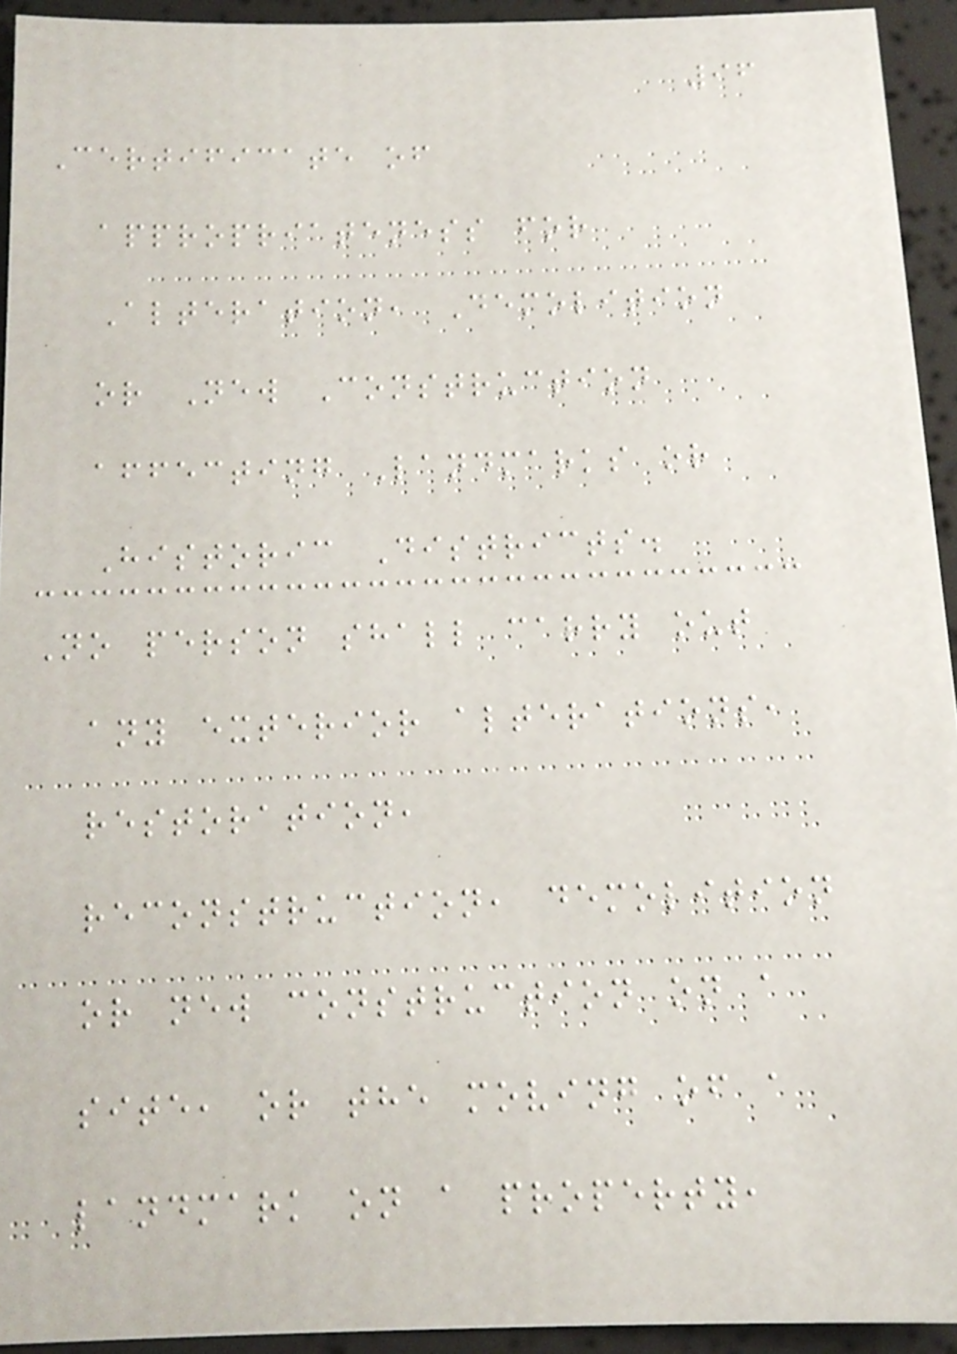96
Certificate of
appropriateness for
Alteration, Demolition
or New Construction
affecting Landmarks or
Historic Districts.
No person shall carry out
any exterior alterations,
restoration,
reconstruction, demolition
or new construction on a
site, or the moving of a
landmark on a property,
